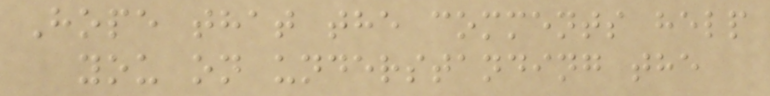Hope that the comments help
you on understanding the
